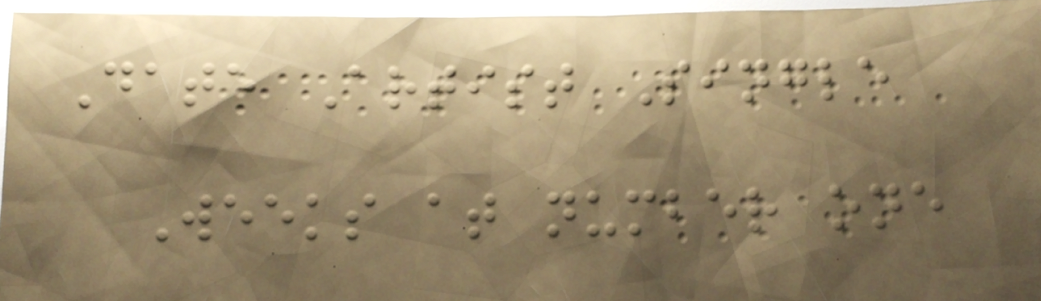Date Artist Single
Weeks at number one
